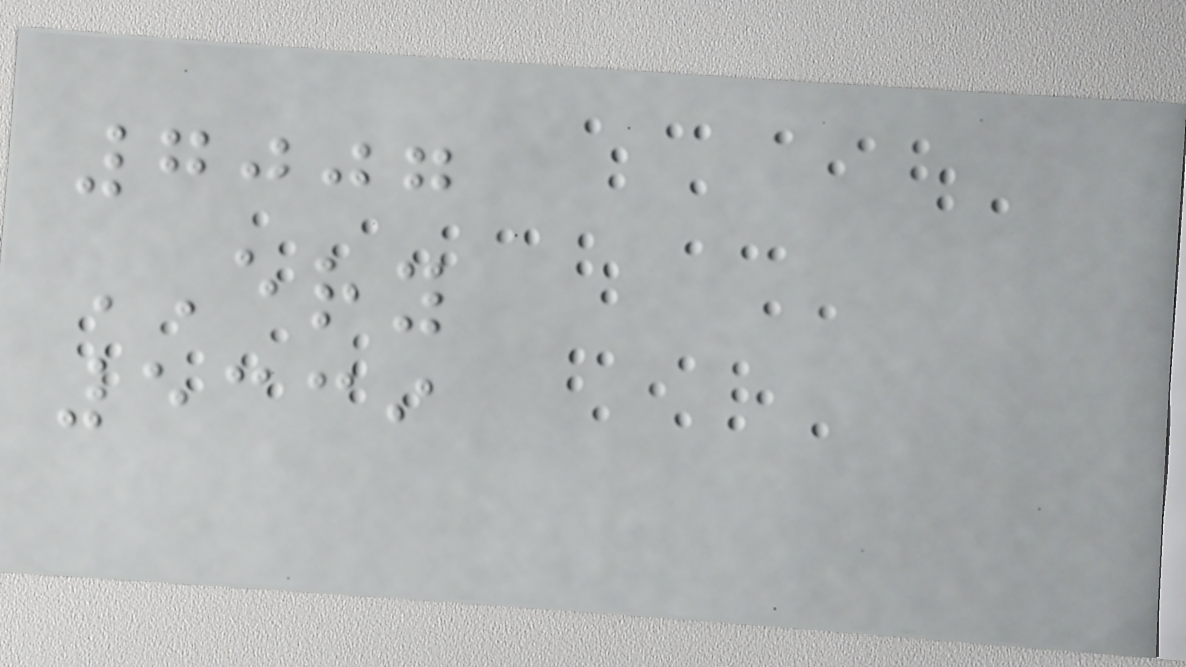7007
ERY
5339
